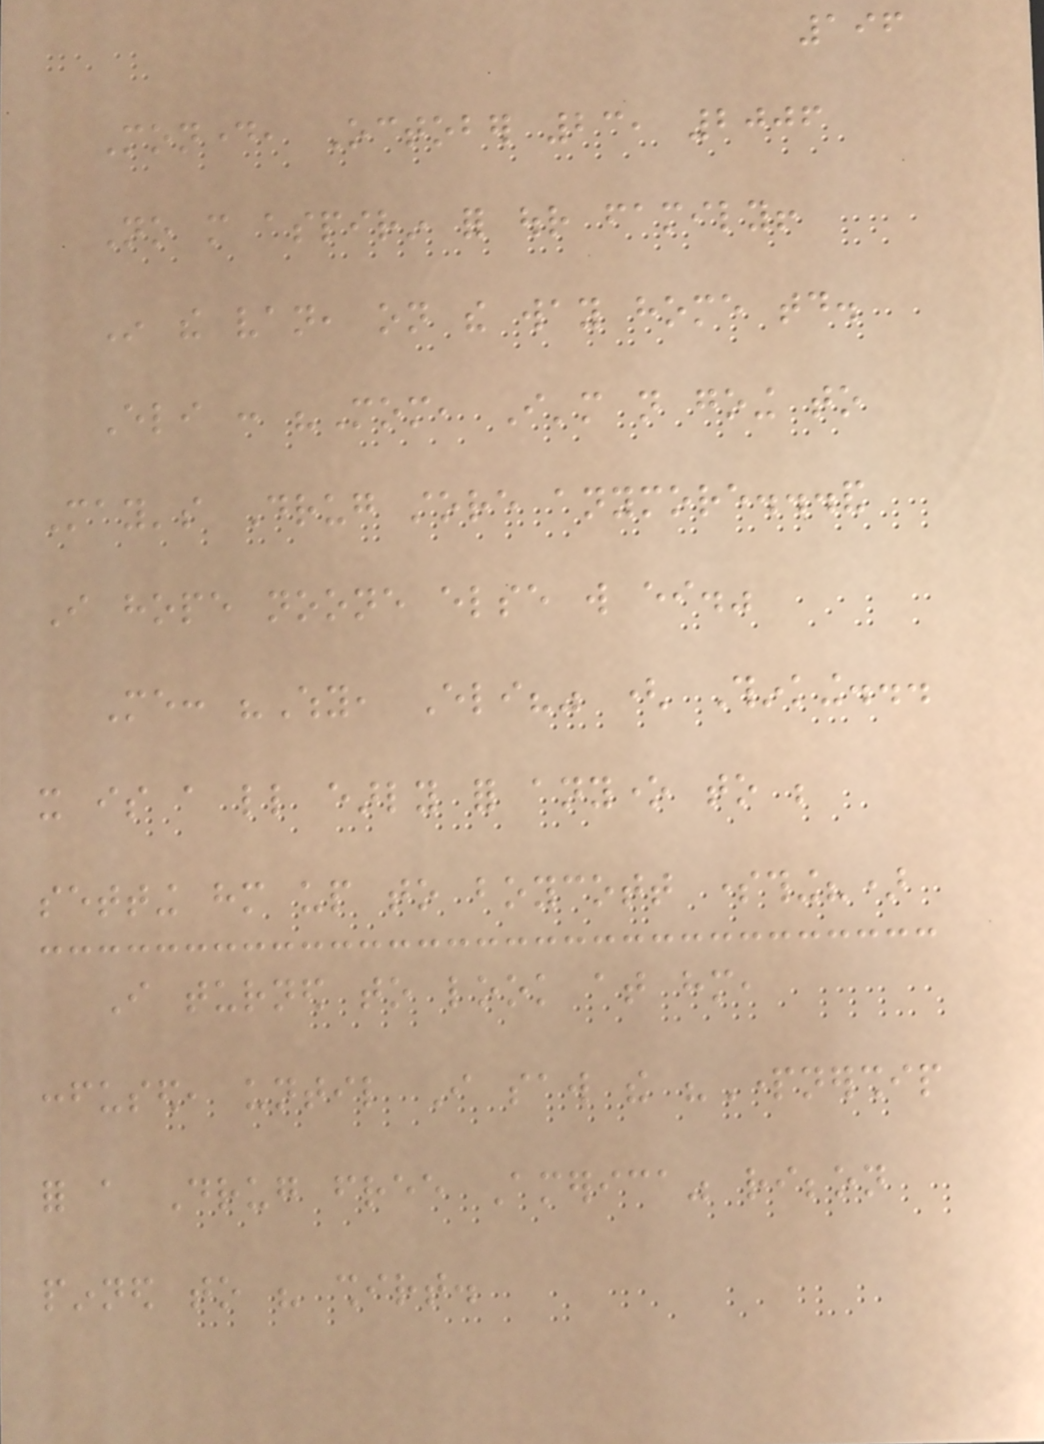196
Monday, October 23, 2006
No more aspirin for our family!
In the van, on the way home today.
Eli : "Mom, I'm not going to
May's Drug store anymore...and
I hope noone else will either."
Me: "Why, Eli?" ( Thinking...
it is a little early for anyone to be
setting him up to boycott something?)
I turned to look at him,
confused, until I saw the "Partnership
for a Drug free America" ribbon
pinned to his shirt.
